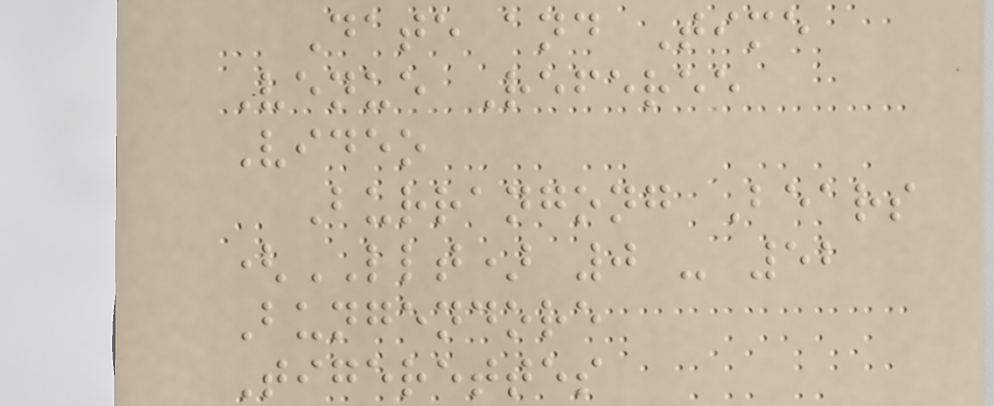Date and Time
Venue Referee
Video
Burrangong Bears
(LLT) 0 - 52
Bungendore
Tigerettes
